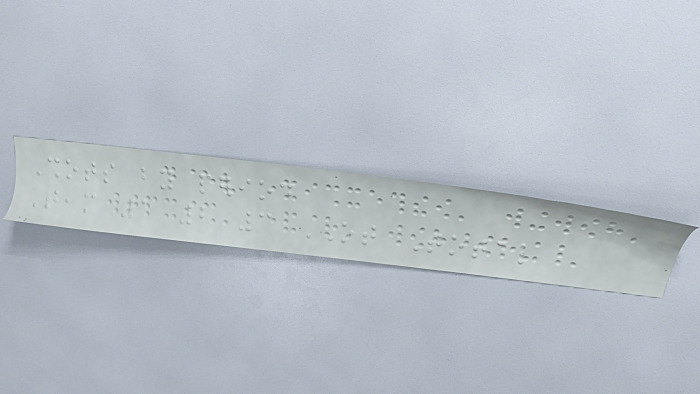Shots by period
Team 1 2 3 OT Total
